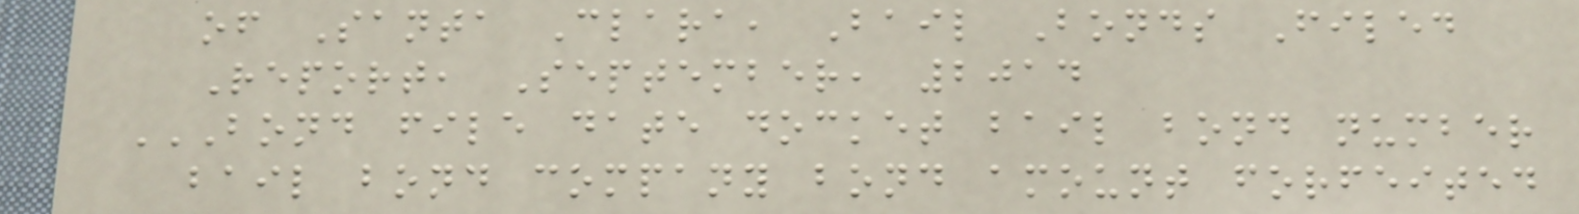of Santa Clara, Bail Bonds Filed
Report, September, 2014
BOND FILE DATE DOCKET BAIL BOND NUMBER
BAIL BOND COMPANY BOND AMOUNT FORFEITED
